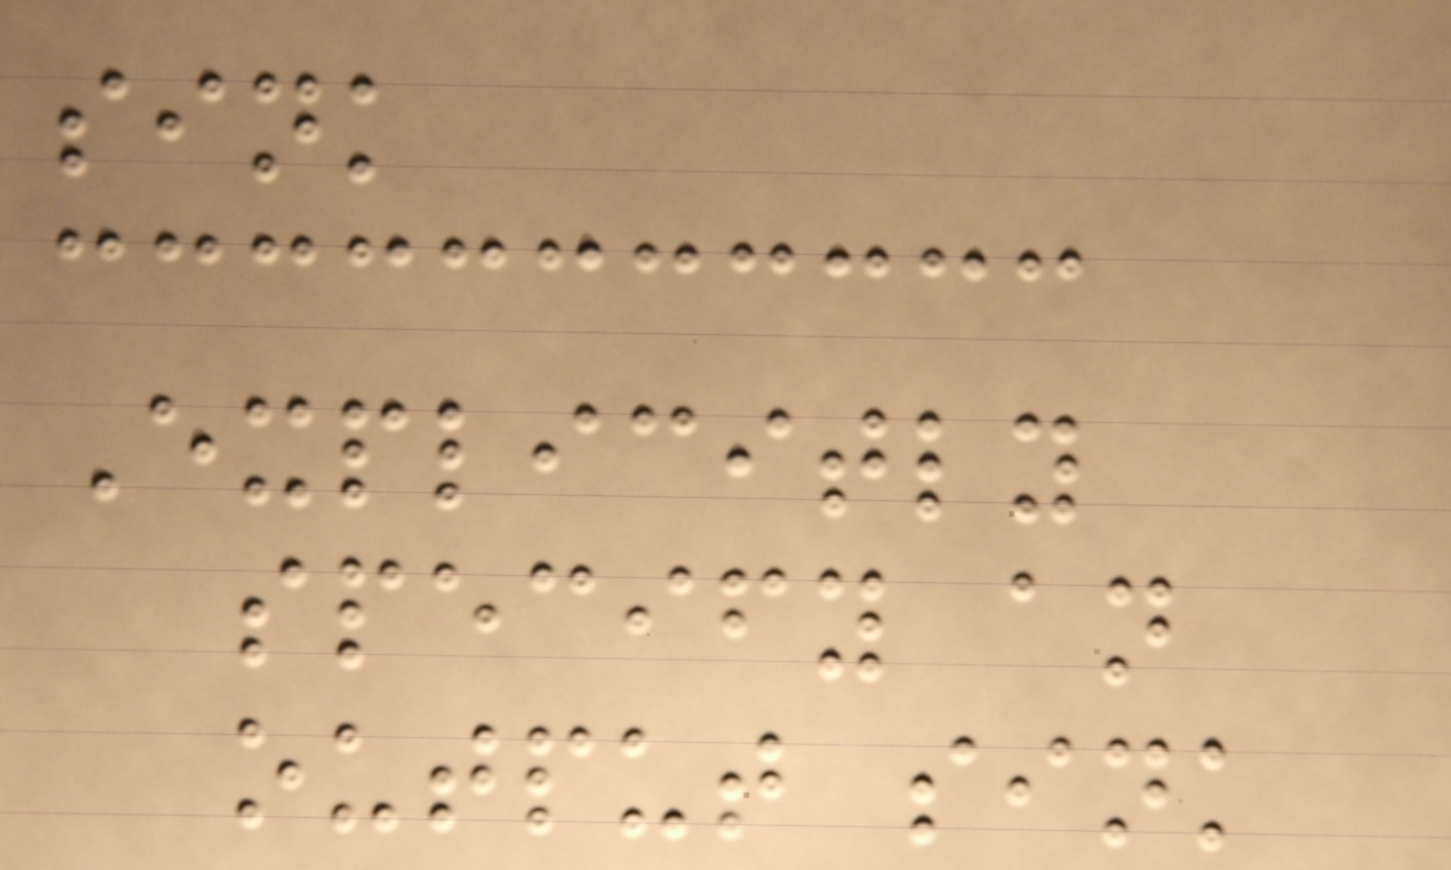sink
Explicitly
specify an
output sink
